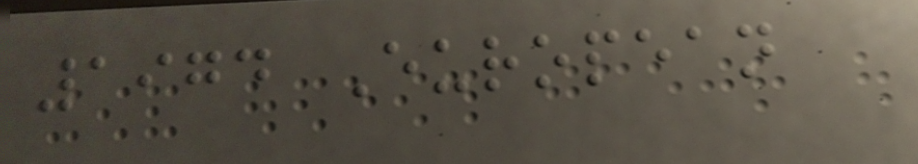1974 European
